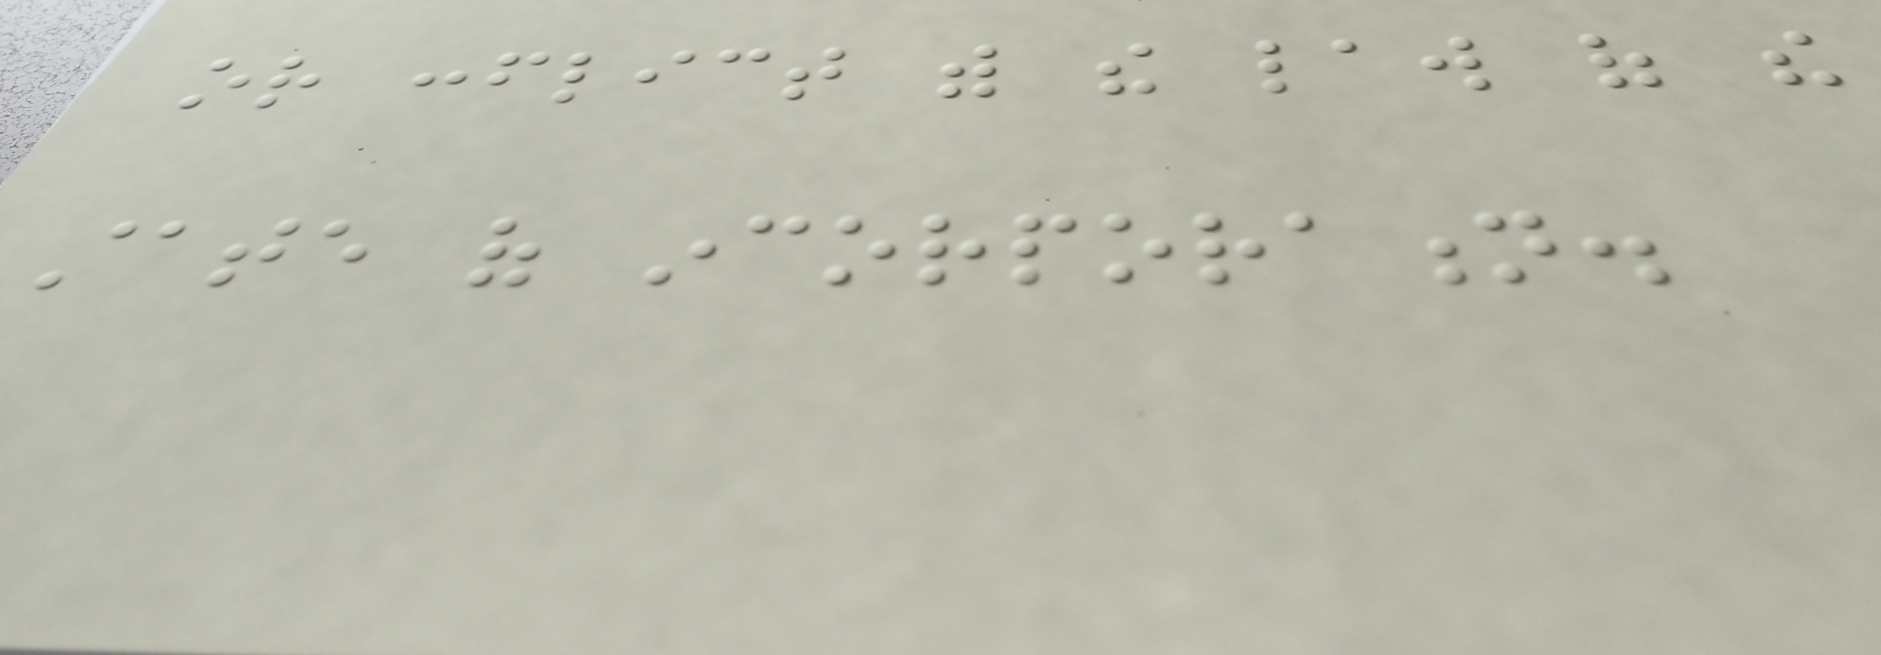or conflict with the law of the
state of incorporation.
